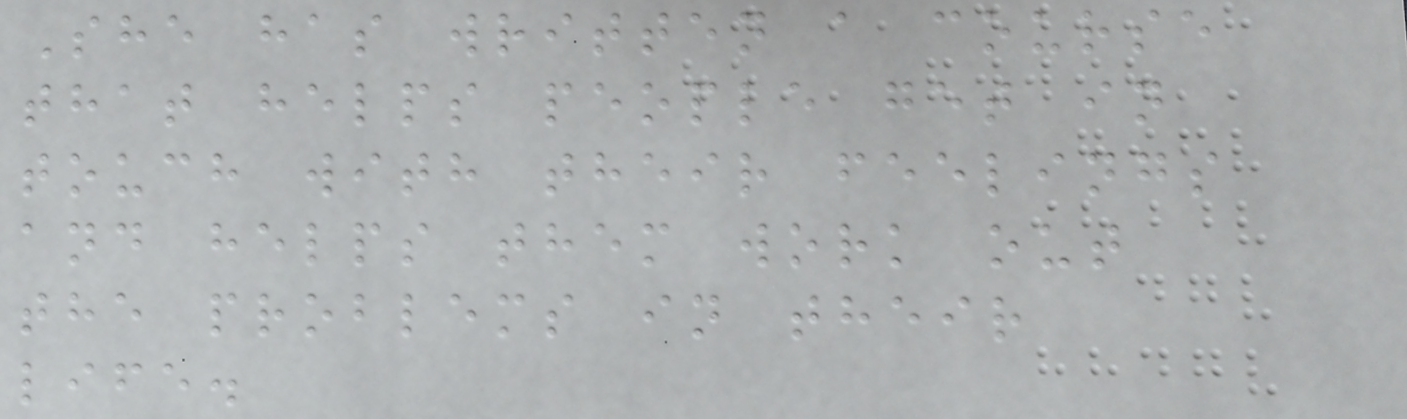She has written a course
that helps people get in
touch with their feelings
and helps them work out
the problems in their
life.
